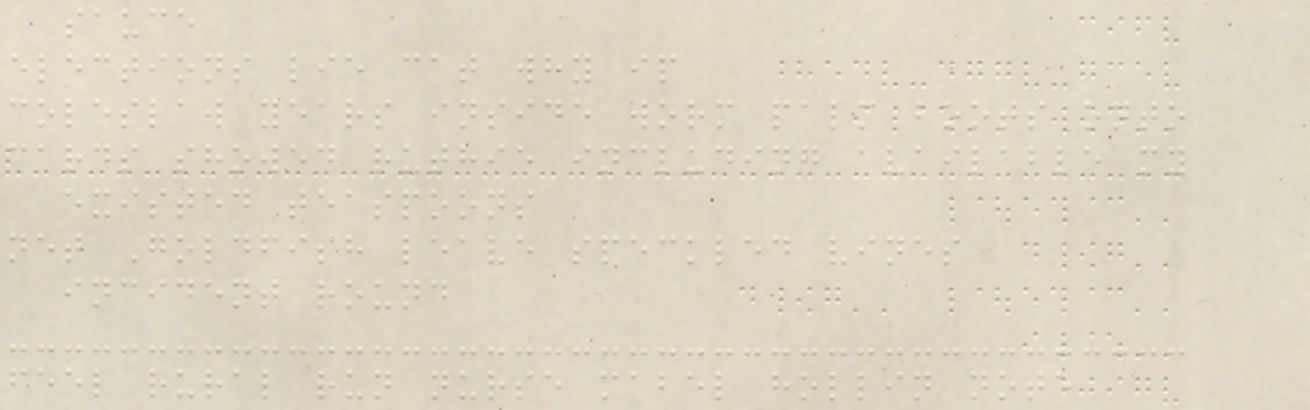sauce
elections lie cat why ip
coleslaw years inside worm palm boots onto
cards showed ruthie including available my
existed teaspoons
net Goldfish leave speckled vines
incident round
feel rural run nurse mabel hollin note
